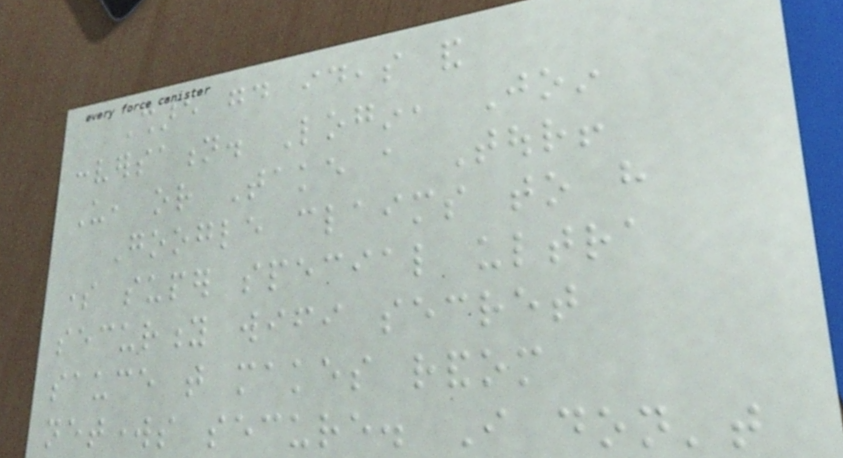Share good ideas and
conversation. Login, Join
Us, or Take a Tour!
Google claims to have
some super special ultra
security wifi secret
sauce that makes random
networks secure. I don't
